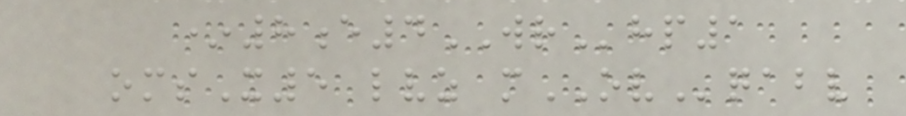*8e4WRhp1
omsX5 lvz mOVqabv
